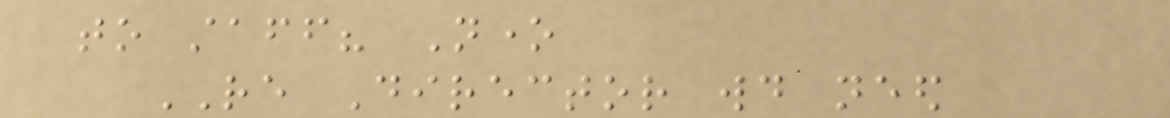to staff? None
RE Director would need
